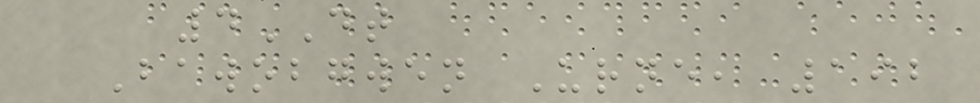4DT
Bawobgwen Urne, 192
